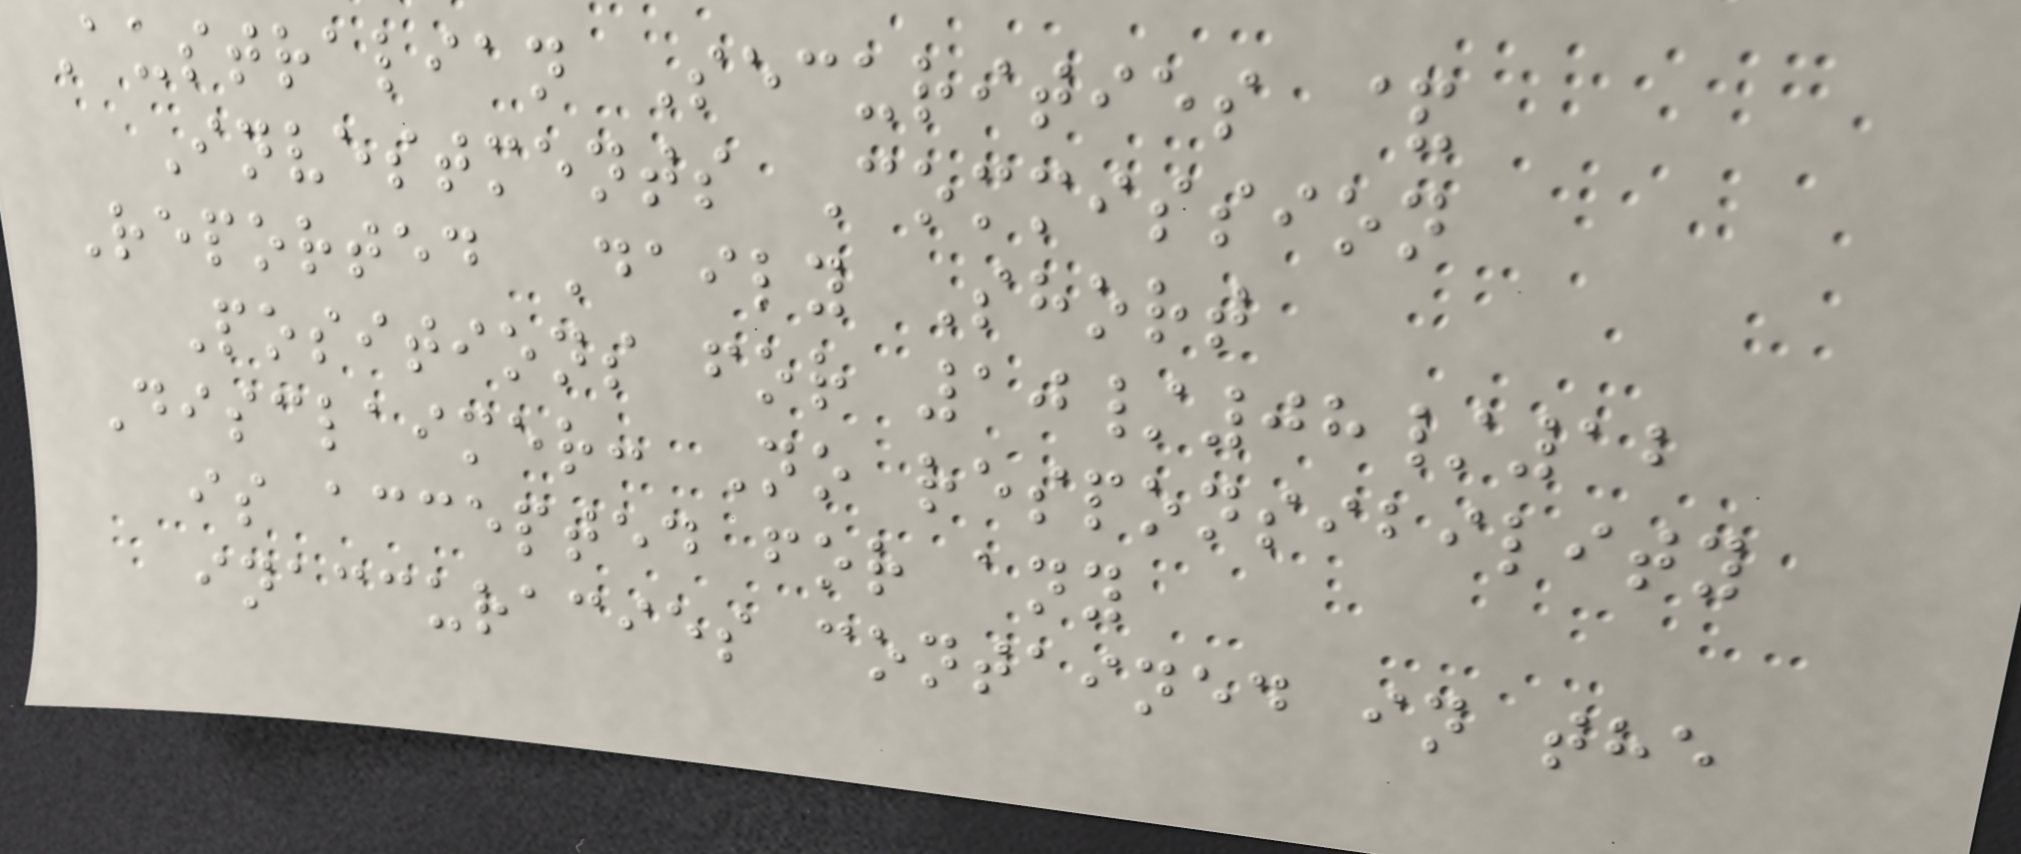Australian Securities &
Investments Commission
Reported Daily Short
Positions for 10/08/12
Disclaimer: No responsibility
is accepted for any
inaccuracies contained in the
